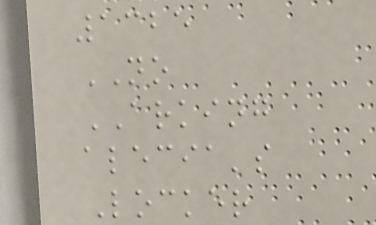1325
NO
ARKING
alecia's
Locker
